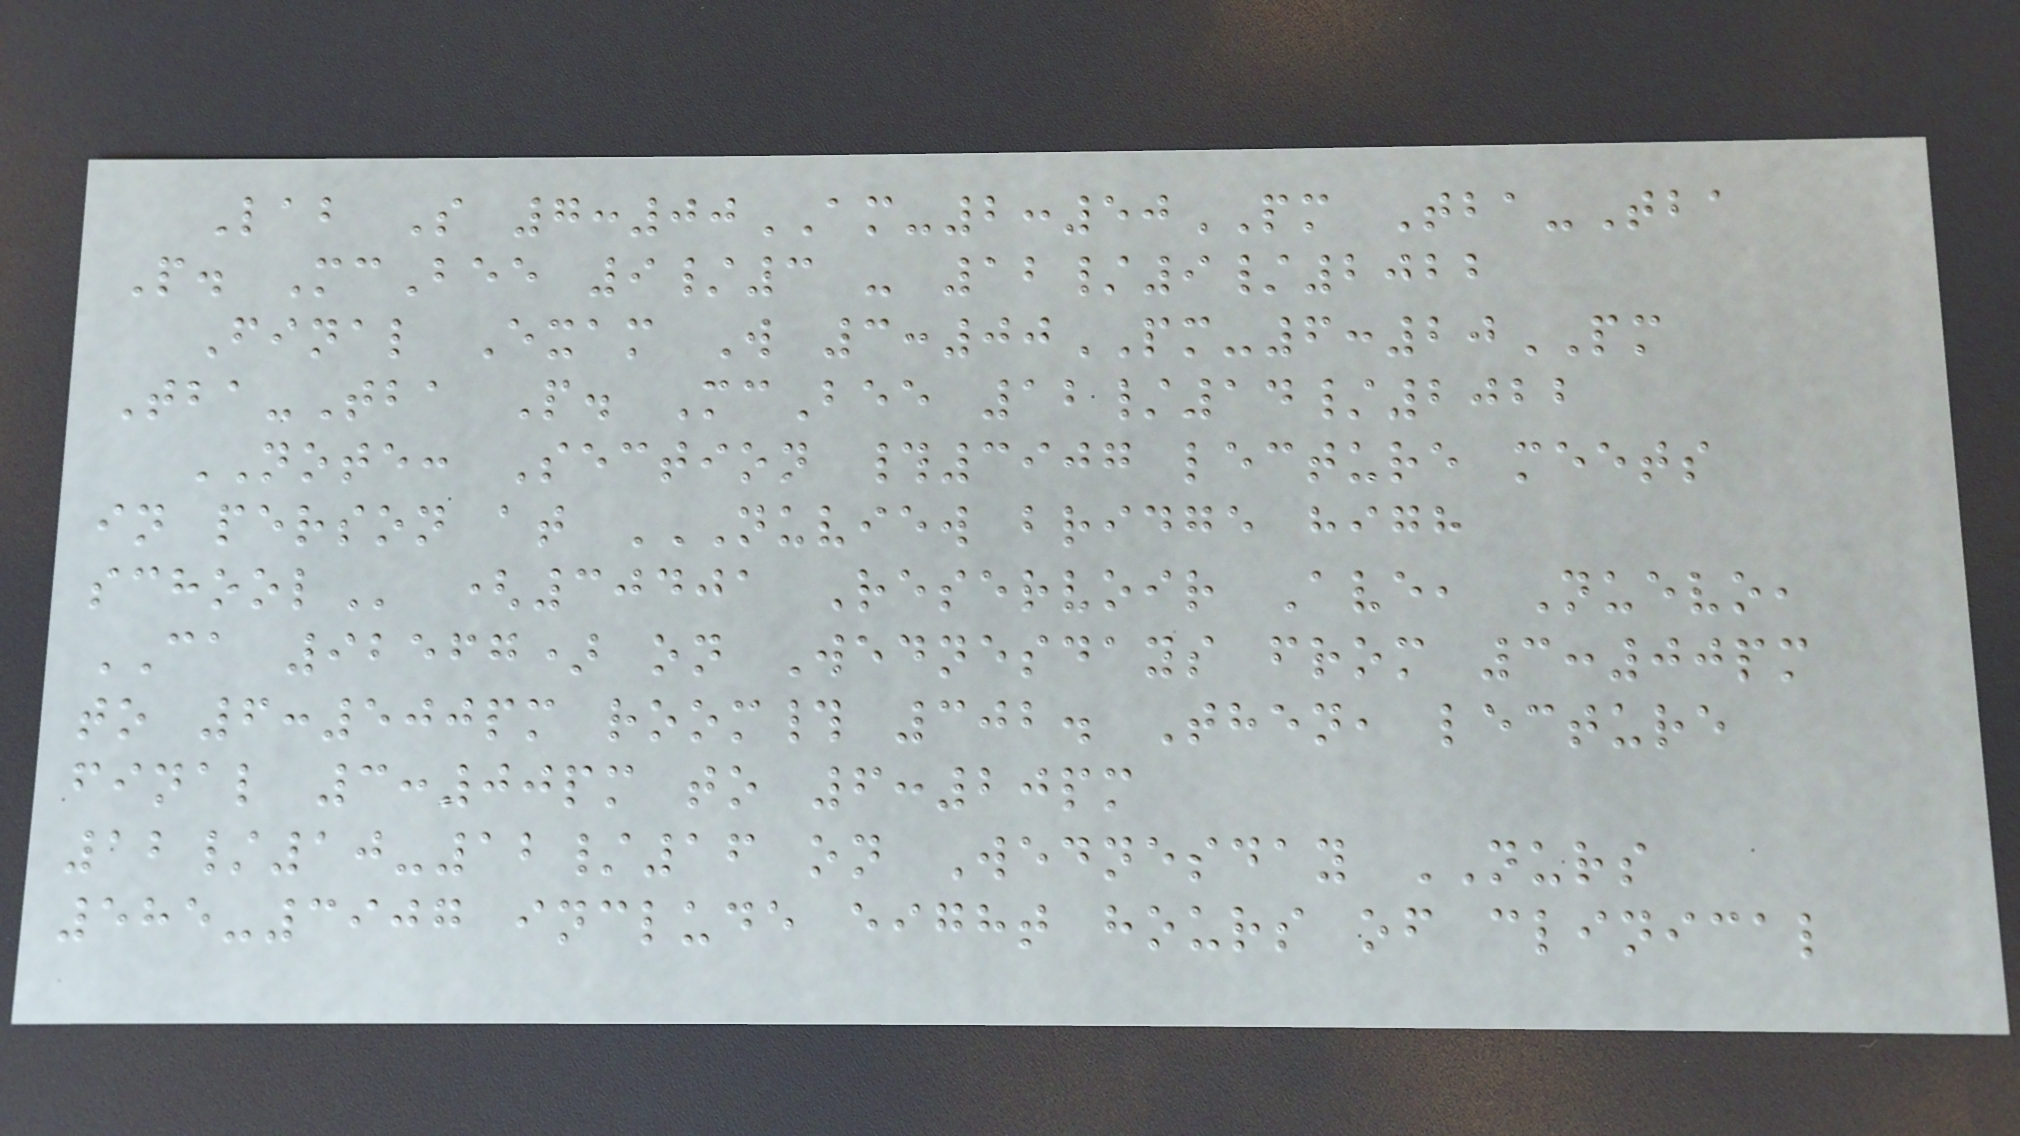Lab S 7:00AM-2:50PM Tba-Tba
P. McBee 9/3 - 12/9/2022
Final Exam W 3:00PM-6:20PM
Tba-Tba P. McBee 12/14/2022
NOTE: Section #3907 lecture meets
in person at NUVIEW BRIDGE HIGH
SCHOOL (30401 Reservoir Ave, Nuevo,
CA 92567) on Wednesdays from 3:00pm
to 6:500pm room# 302. Then, lecture
final 3:00pm to 6:20pm
12/10-12/16 on Wednesday NURS
585-3907 include eight hours of clinical
